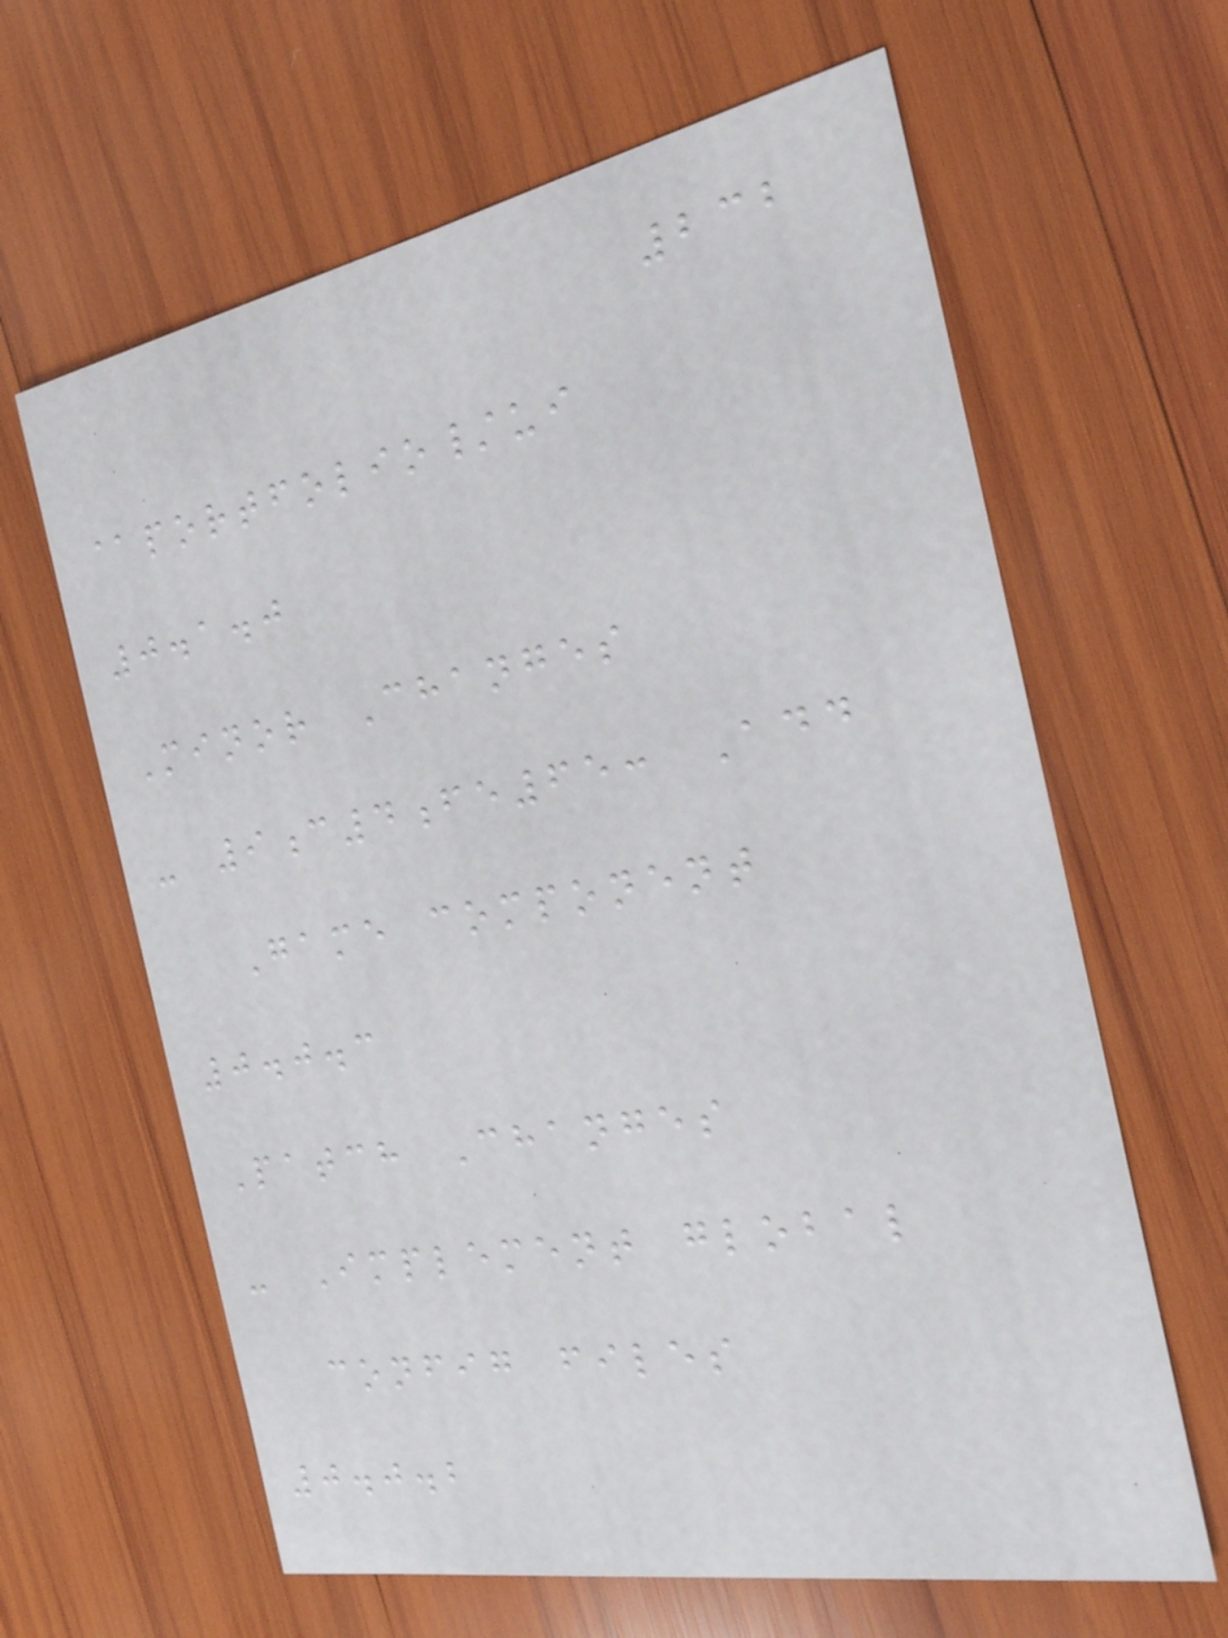232
@portfolio/ui
0.1.0
Minor Changes
- 9c4fe65: Add
Game component
0.0.3
Patch Changes
- Implement global
config files
0.0.2
